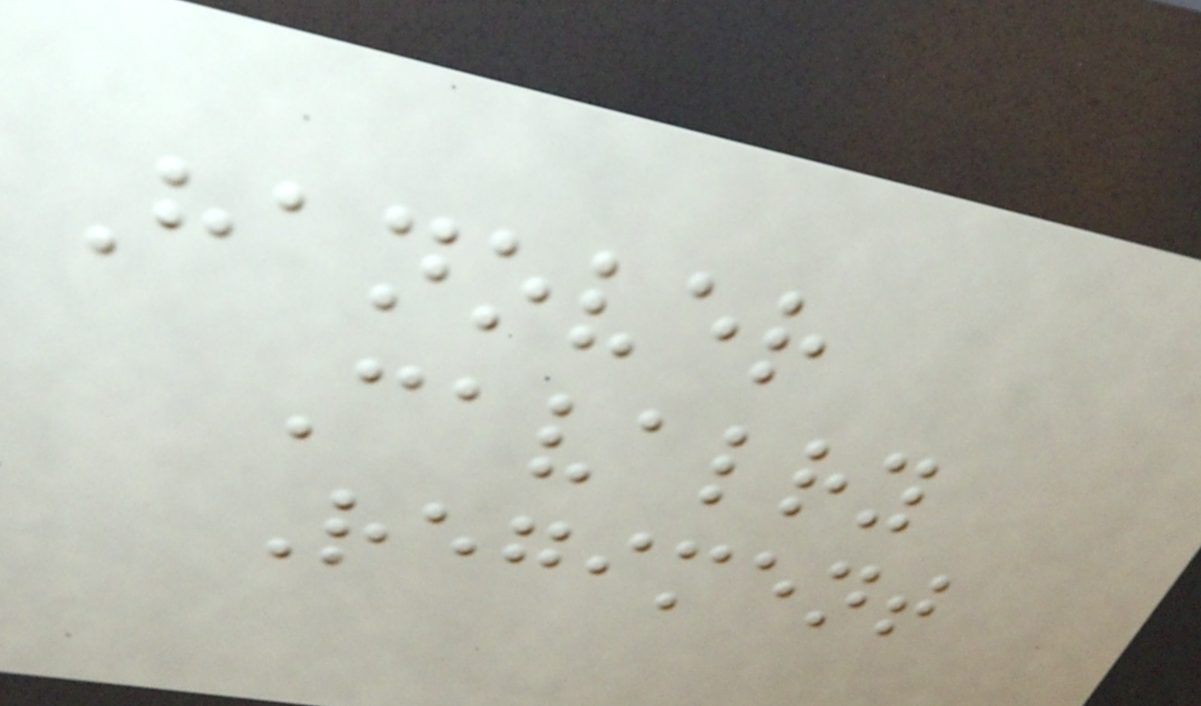Hanover
Cavalry
Regiment
